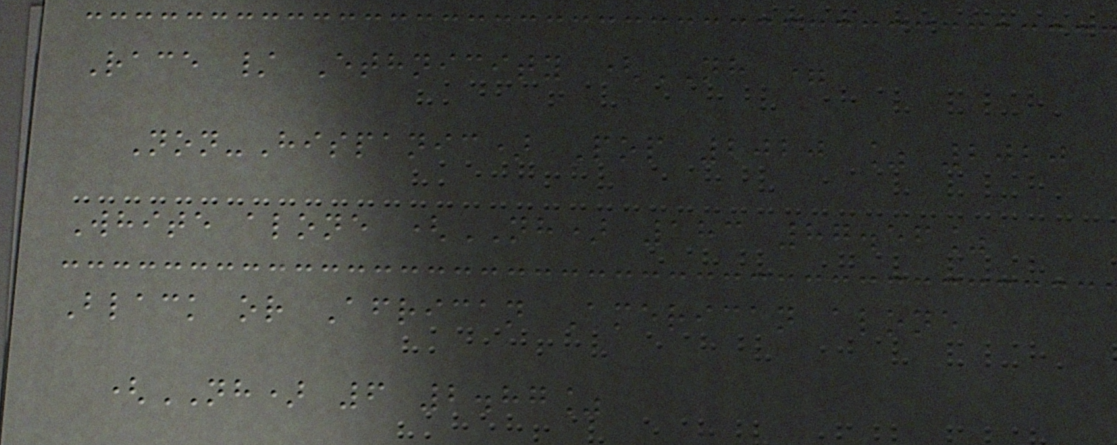Race / Ethnicity (NH =
Non-Hispanic) Pop 2020 % 2020
White alone (NH) 183 87.56%
Black or African American alone
(NH) 6 2.87%
